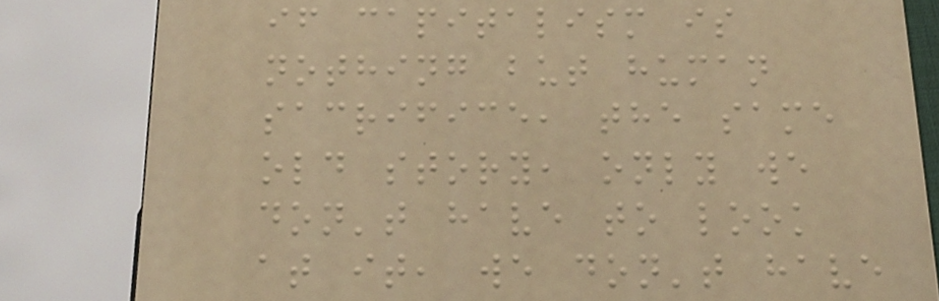if capitalism is
nothing but human
sacrifice, the same
old story, only we
don't have to look
at it, we don't have
